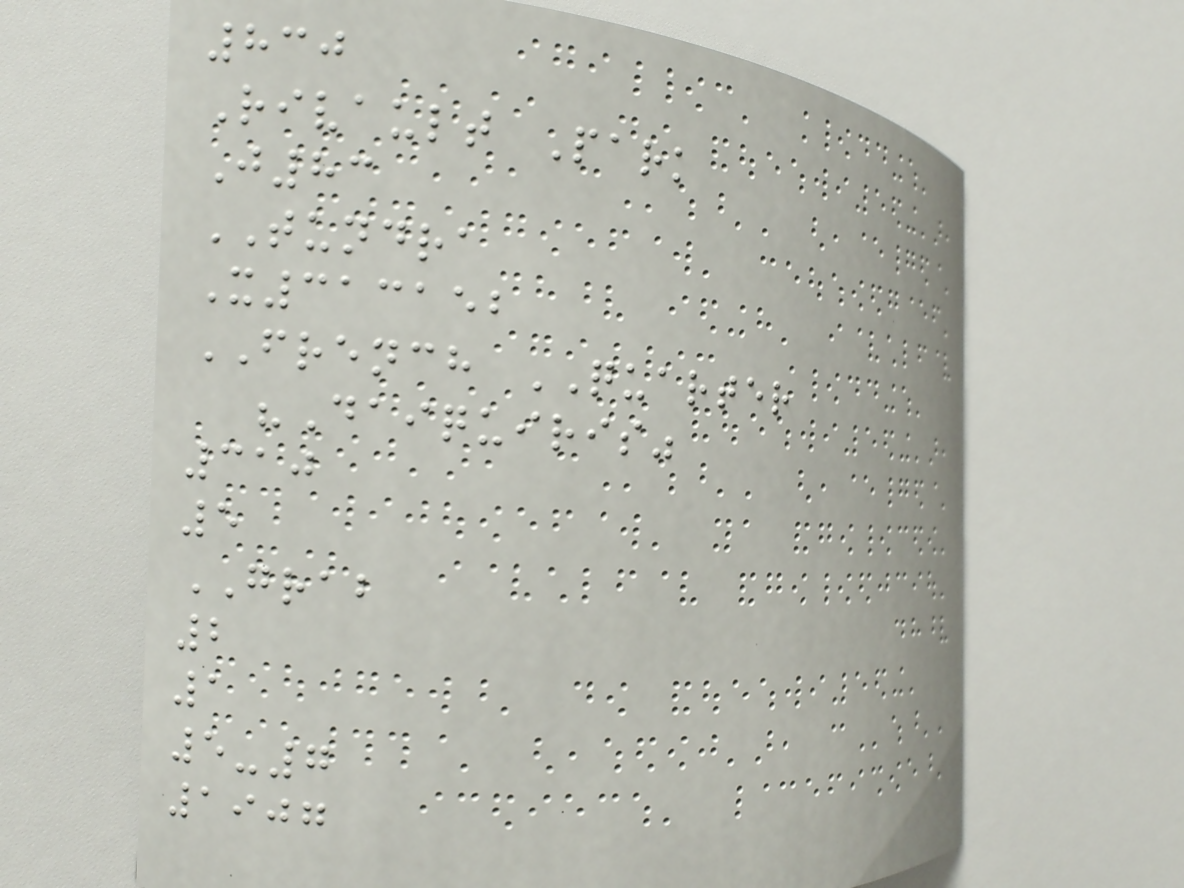830
Rivault Park
J83
TUNDRA
X313152
FRENCH QUARTER
"Daiquiris"
310
5
GRAB
2
1
5-7
1907
